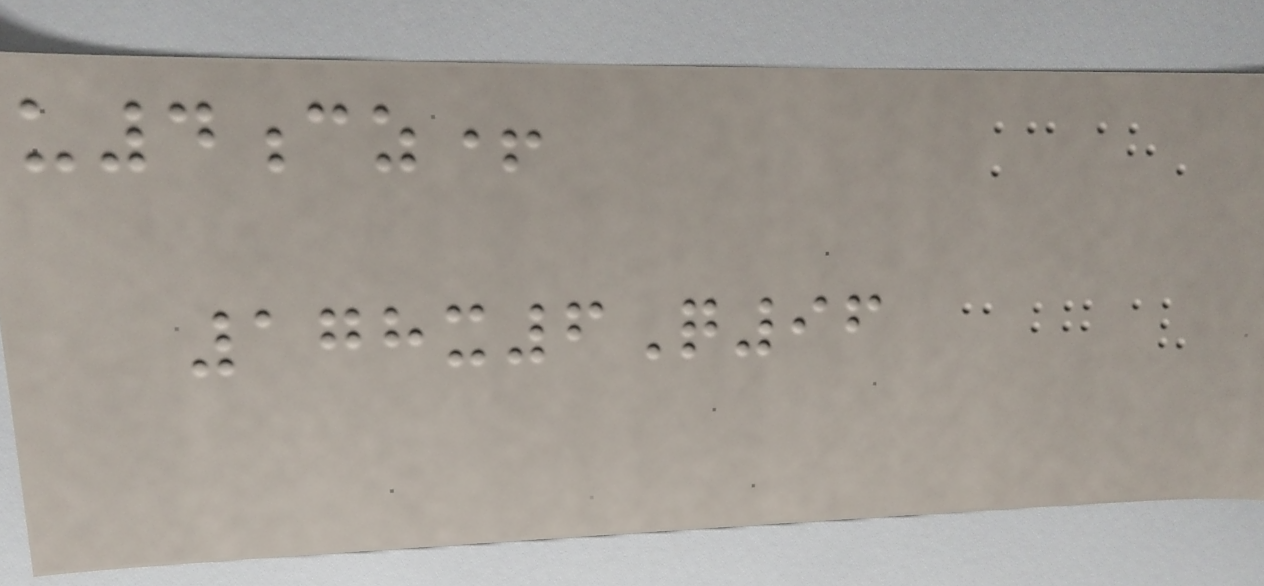u4cz+
178x6Q96
